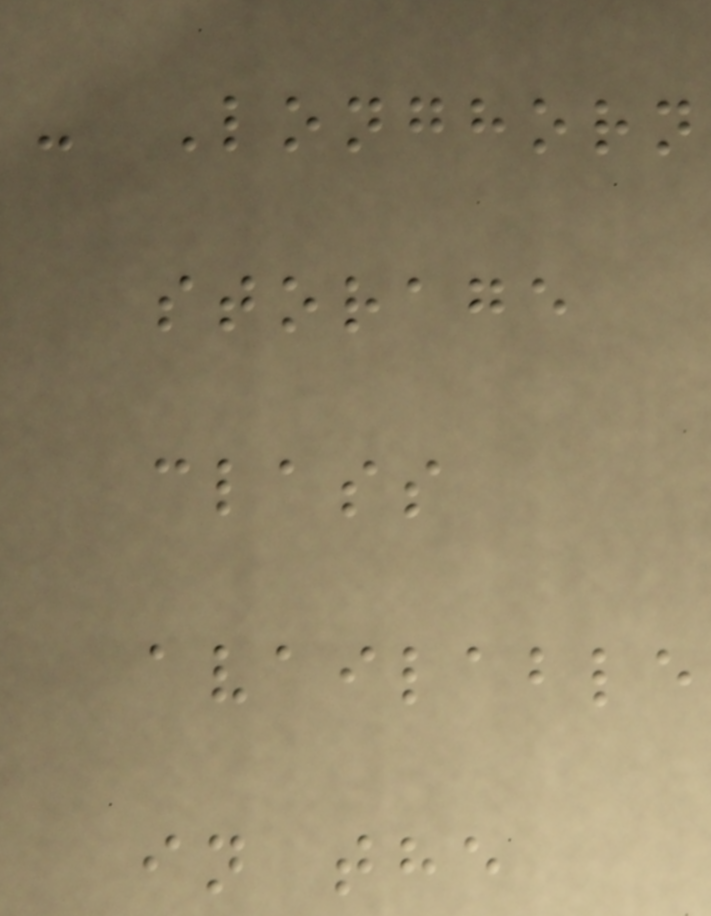- Longhorn
storage
class
available
in the
